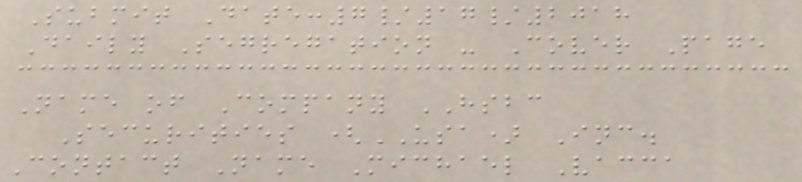Submit Date:7/17/2018
Daily Segregation - Cover Page
Name of Company HSBC
Securities (USA) Inc.
Contact Name Michael Vacca
